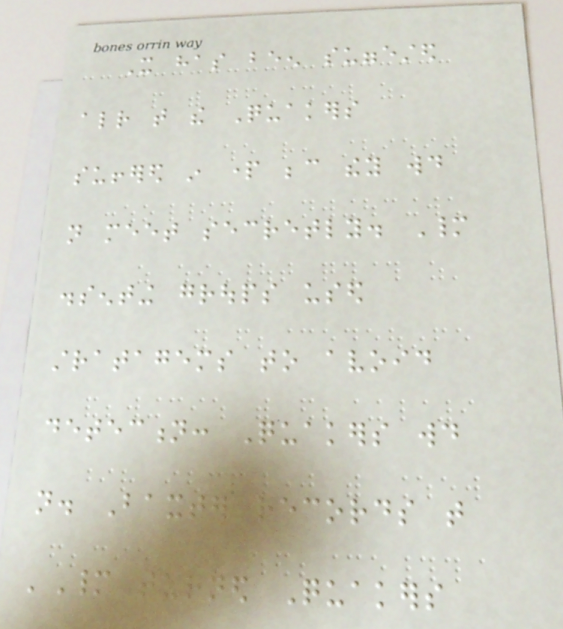It has been suggested
already that the Quakers
suffered in part because they would
not meet secretly. Many
dissenting groups used
stratagems to avoid
detection: Quakers would
not. Baxter records that
'Many turned Quakers
